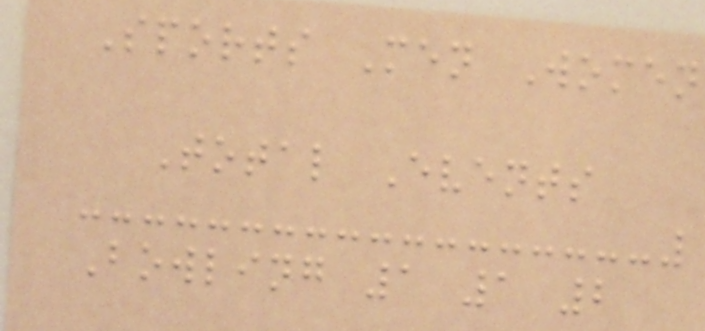Sports Men Women
Total Events
Bowling 1 1 2
